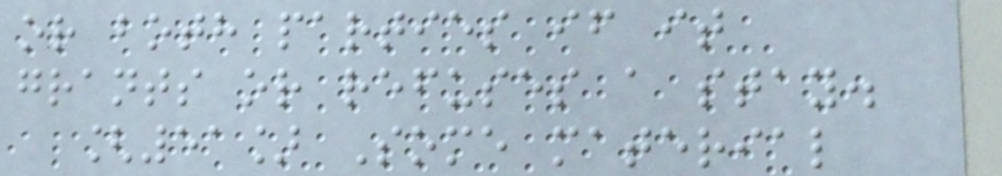or both parties if it
grants or refuses a stay.
[51] Some material
